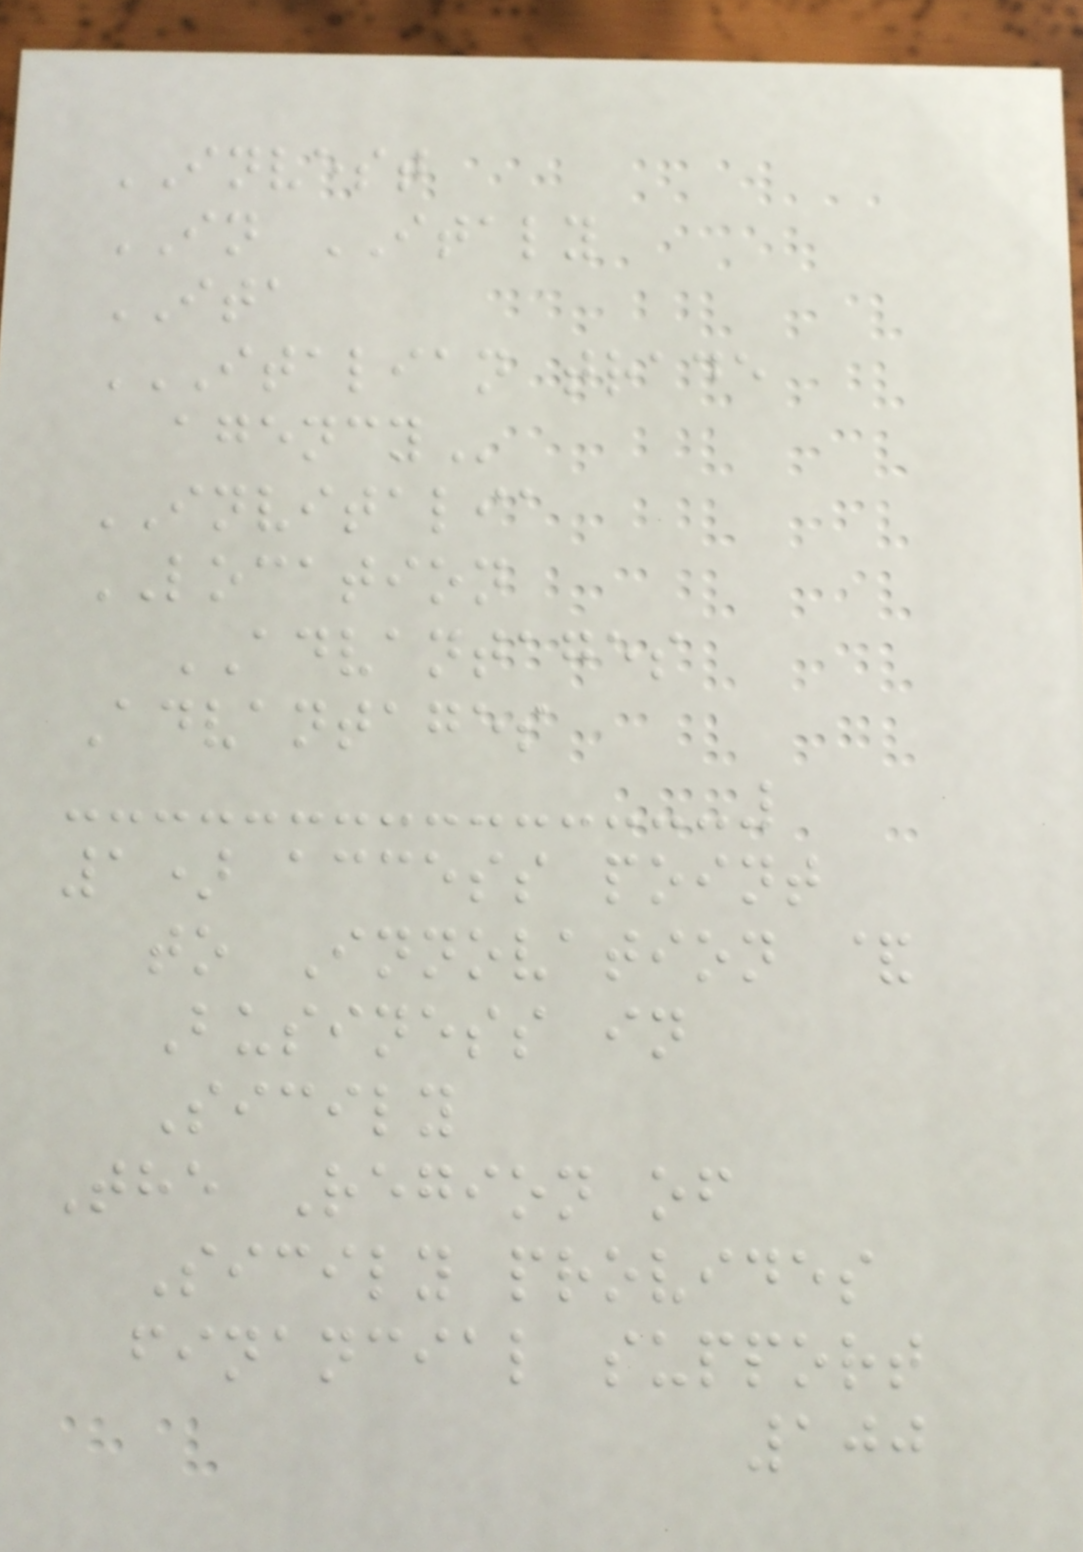INVEST
IN ITALY
ITA
ITALIAN TRADE
AGENCY
INVITALIA
LOCATION
ADVANTAGES
Advantages
1) access point
to Innovation &
Business in
Sicily
The Region of
Sicily provides
financial support
100
